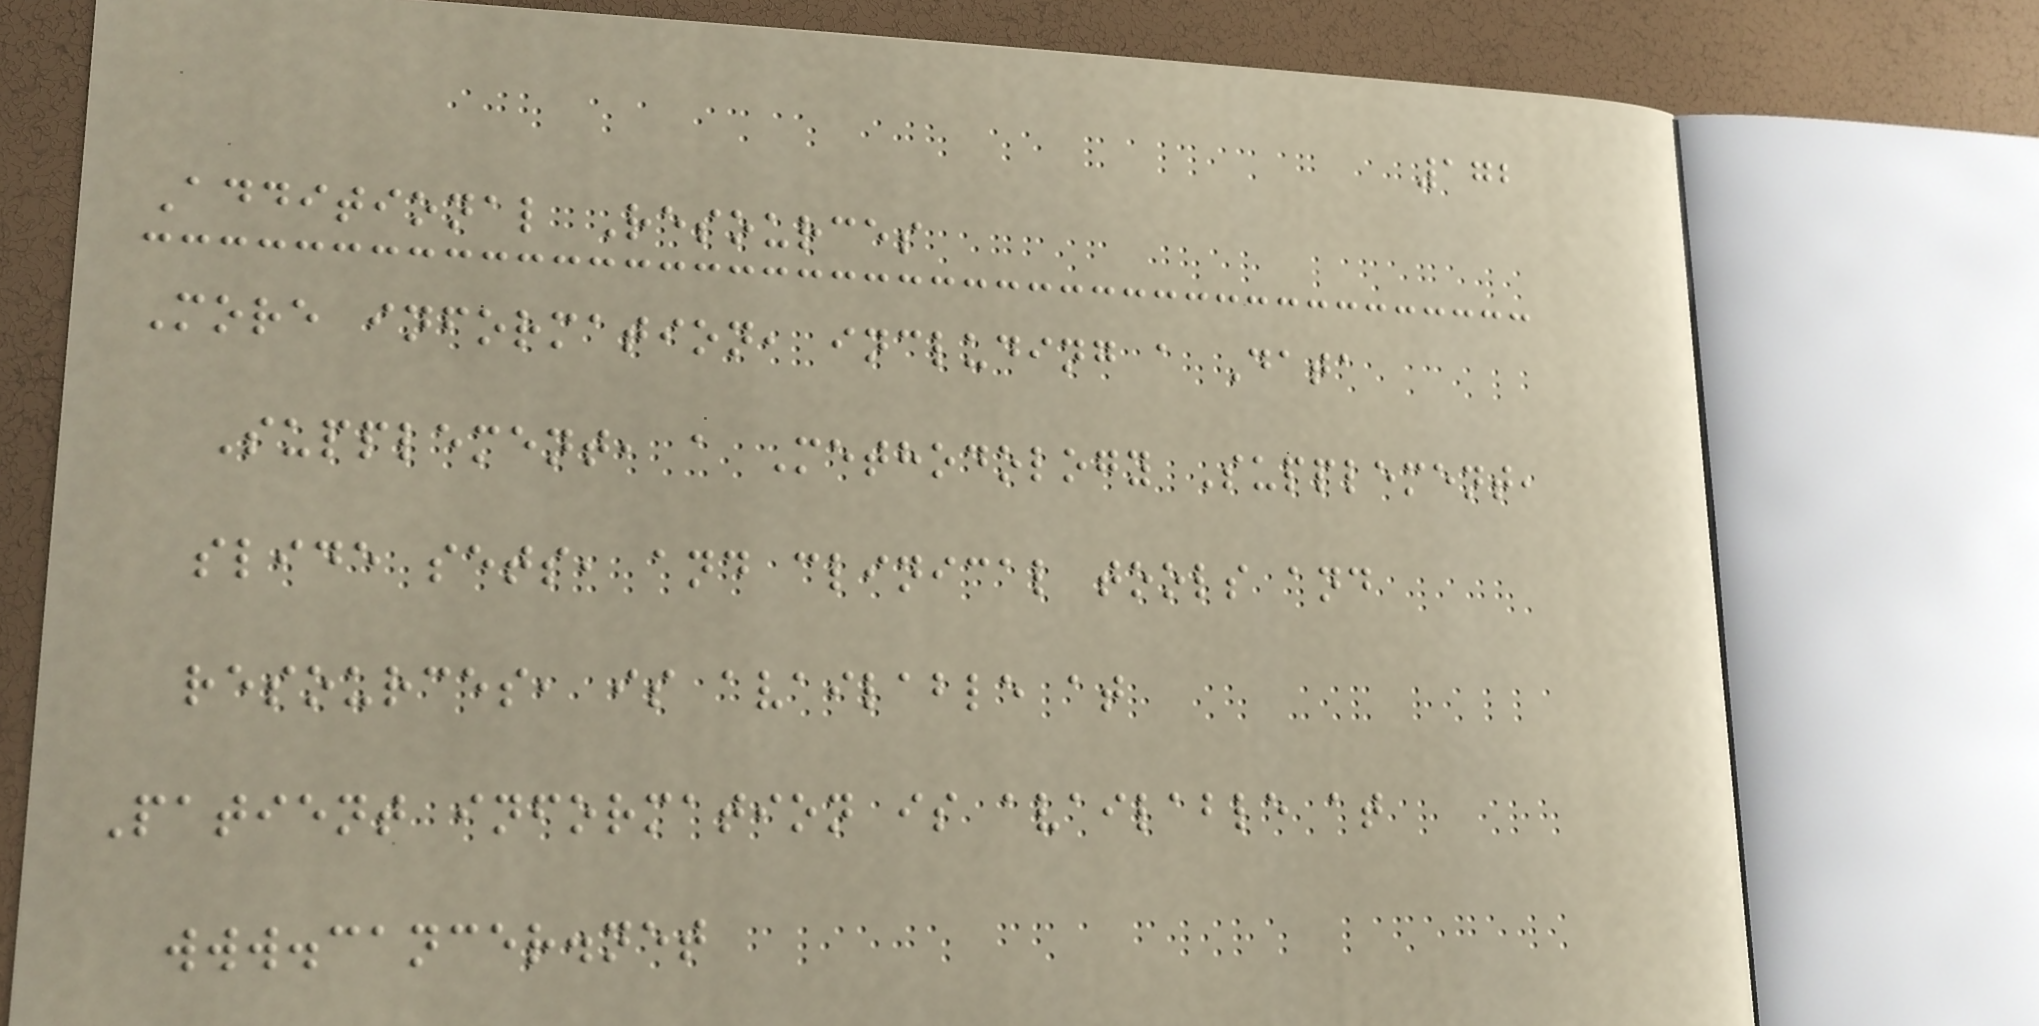172
Additional Resources
More information, including a Data
Supplement, a Methodology Supplement,
slide sets, and clinical tools and
resources, is available at
Patient information is available at
www.cancer.net
